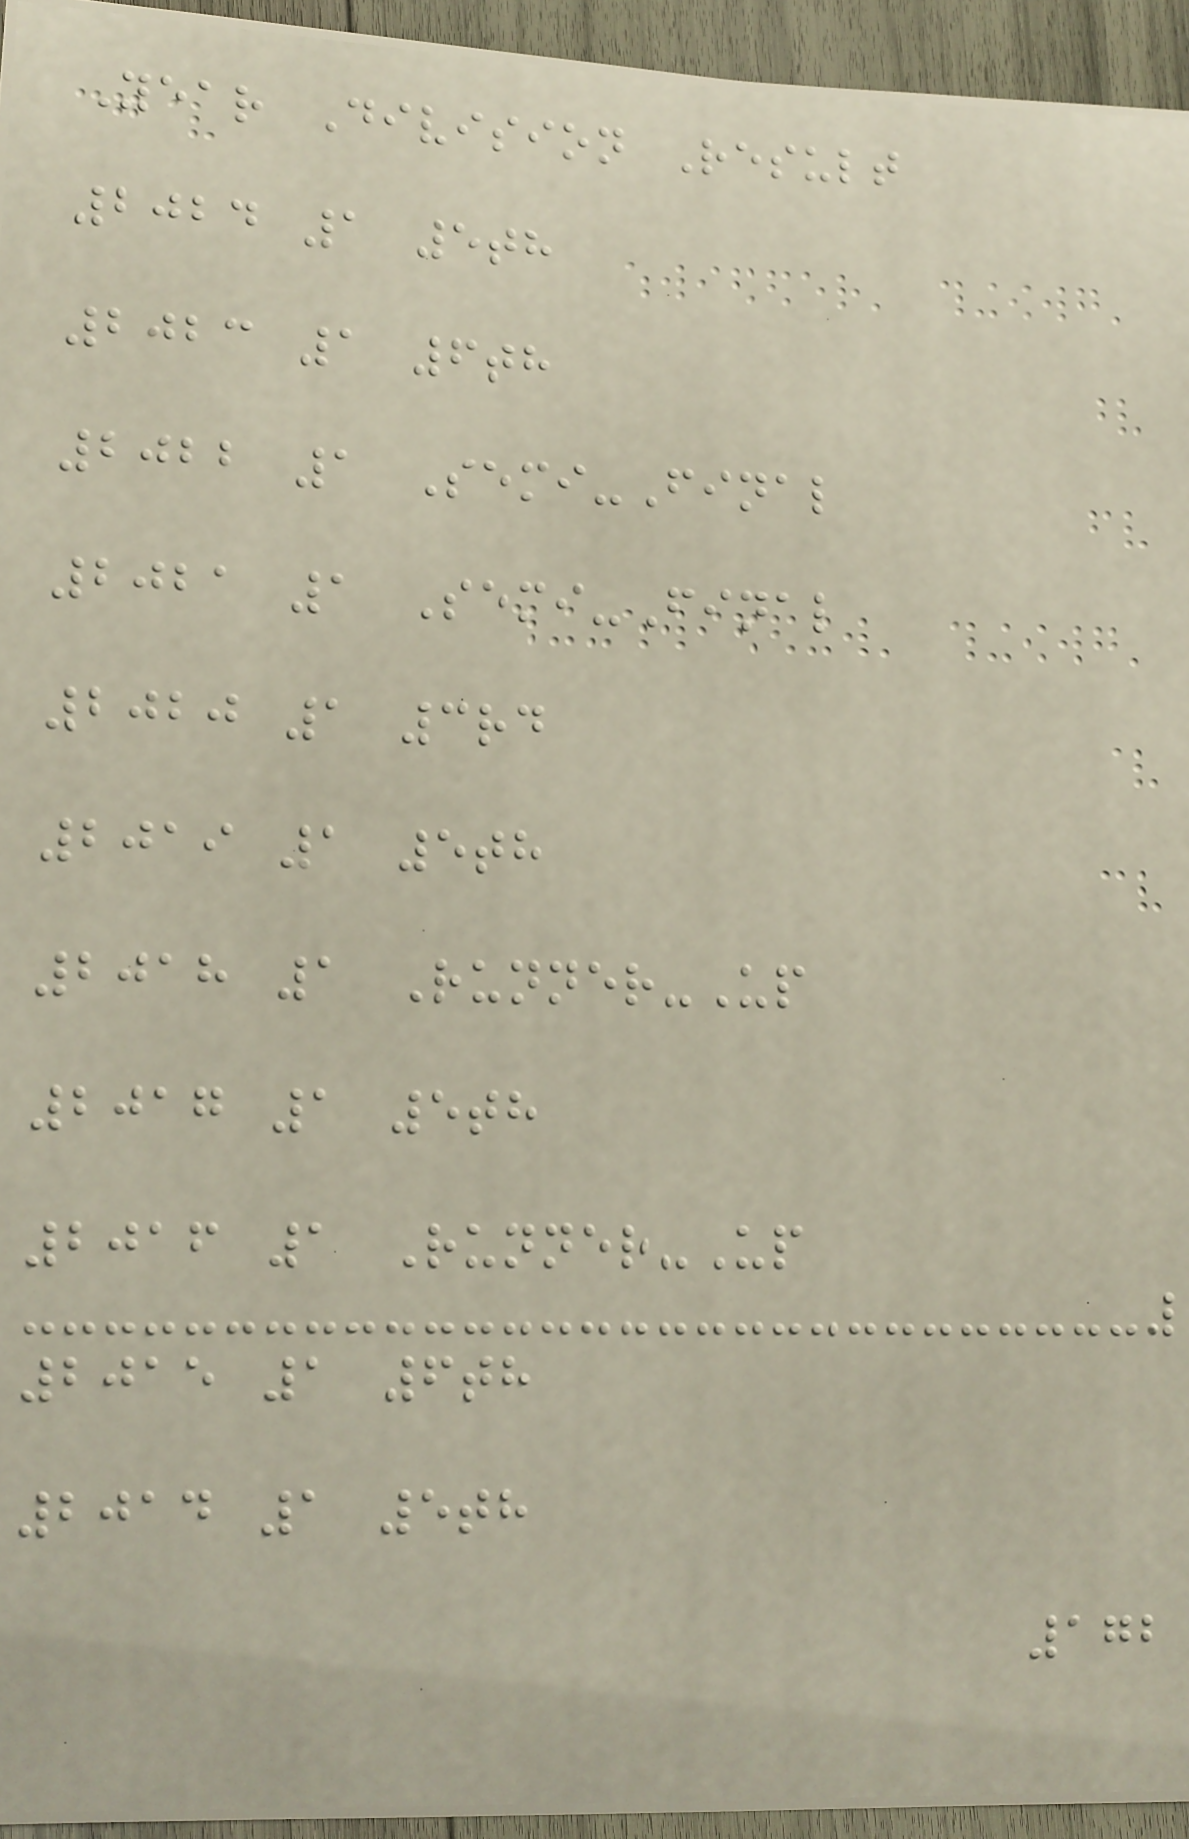Year Division Result
2024 1 5th
2023 1 6th
2022 1 Semi-Final
2021 1 Semi-Final
2020 1 3rd
2019 1 5th
2018 1 Runner-Up
2017 1 5th
2016 1 Runner-Up
2015 1 6th
2014 1 5th
172
